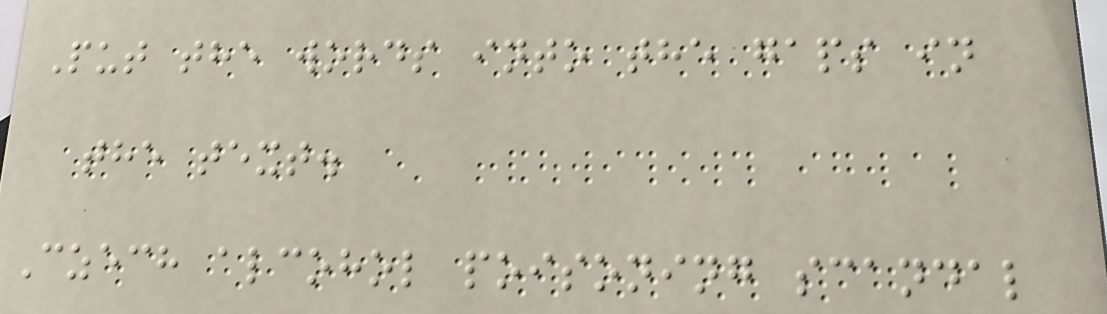Put the words into the gaps in
the text.
Czech alcohol poisoning scandal
